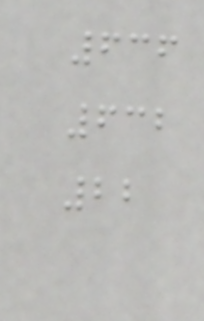636
632
22
